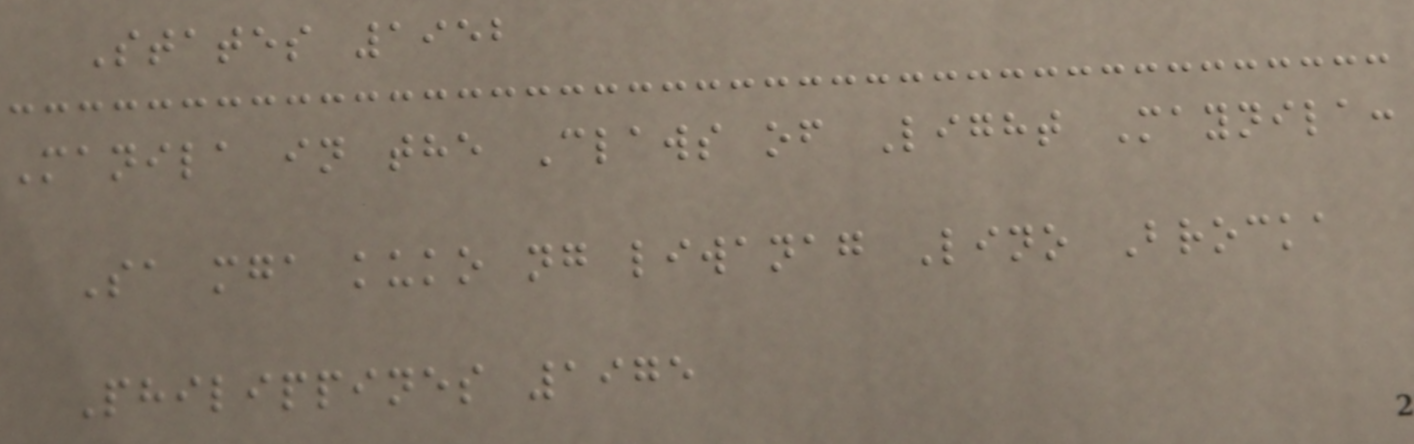States 1952
Manila in the Claws of Light Maynila:
Sa mga kuko ng liwanag Lino Brocka
Philippines 1975
